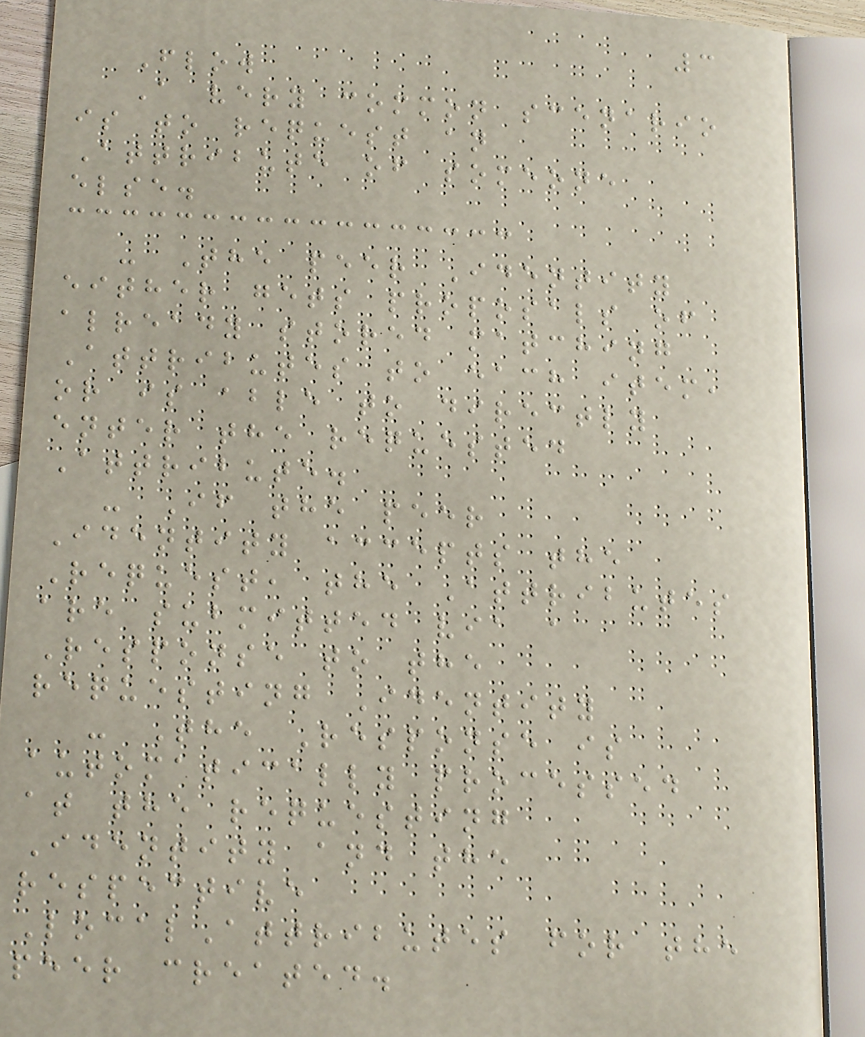3
Flow
A very common scenario
is to request an
Attribute of someone
else.
- The peer Identity
either gets proposals of
already stored matching
Attributes to each item,
or is able to directly
enter the requested
Attribute.
- If the peer
Identity accepts the
Request, the Attributes
are submitted via a
Response to the
requesting Identity
- The Response is
automatically processed
at the requesting
Identity and the
respective
LocalAttributes for the
peer created.
